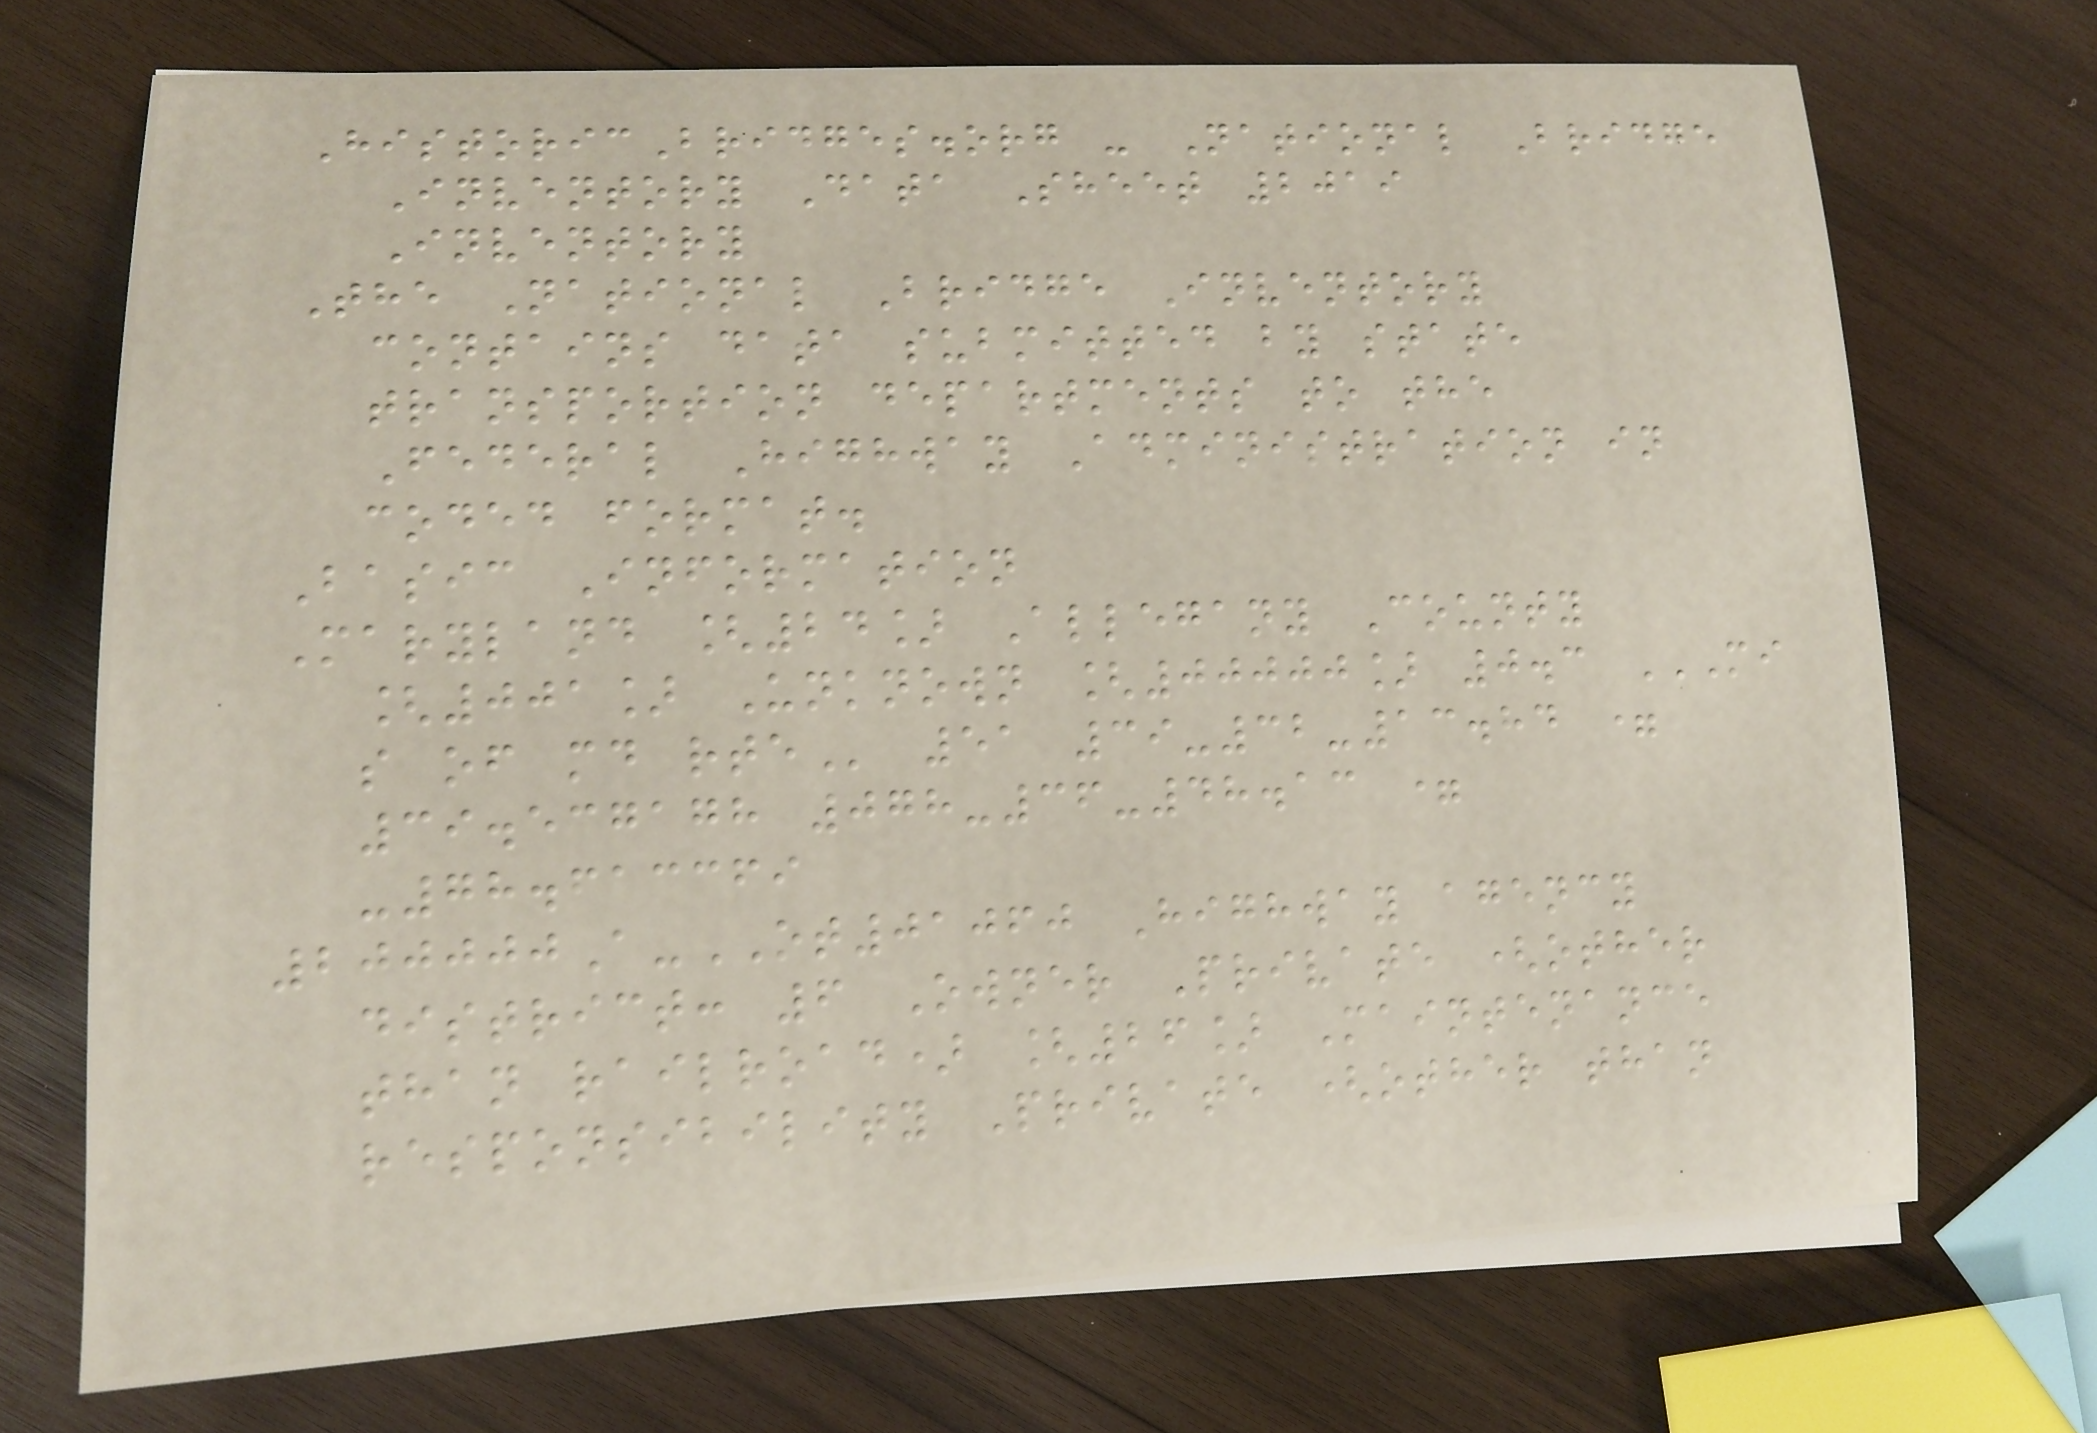HistoricBridges.org - National Bridge
Inventory Data Sheet 2019
Inventory
The National Bridge Inventory
contains data submitted by state
transportion departments to the
Federal Highway Administration in
coded format.
Basic Information
Maryland [24] Allegany County
[001] Unknown [00000] 0.3 MI
S OF MD RTE 51 39-32-13.84 =
39.537178 078-36-48.13 =
-78.613369
200000A-OT01060 Highway agency
district: 6 Owner Private (other
than railroad) [26] Maintenance
responsibility Private (other than
